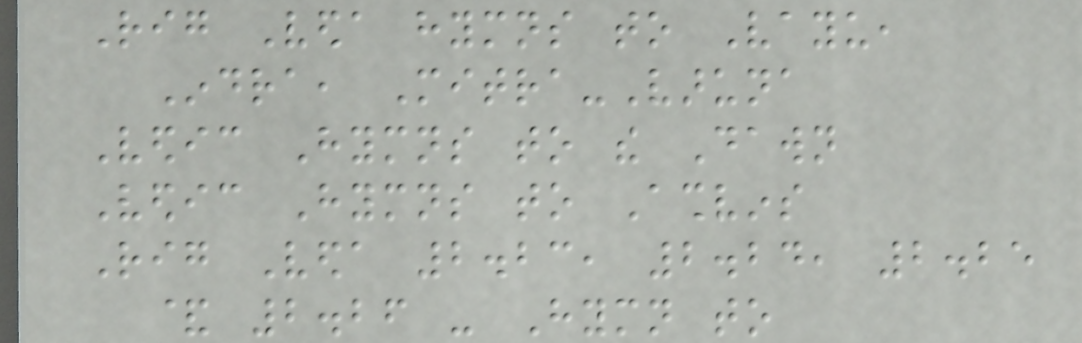Rig Veda hymns to Vayu,
Indra, Mitra-Varuna
Vedic Hymns to the Dawn
Vedic Hymns to Ashvins
Rig Veda 2.23, 2.24, 2.25
& 2.26 - Hymn to
